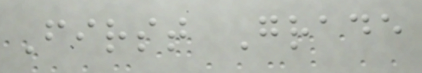First Grade
